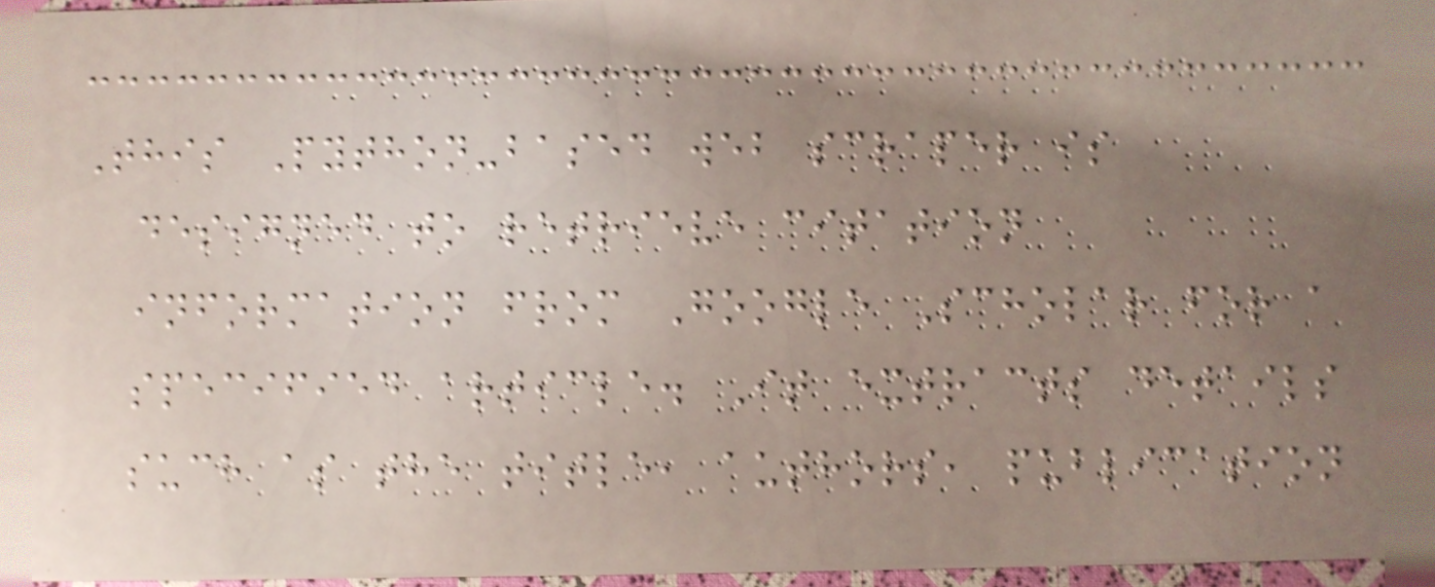This Python-based web scraper is
designed to retrieve citation
information from Google Scholar for a
specified article. It extracts details
such as the title, authors, publication
